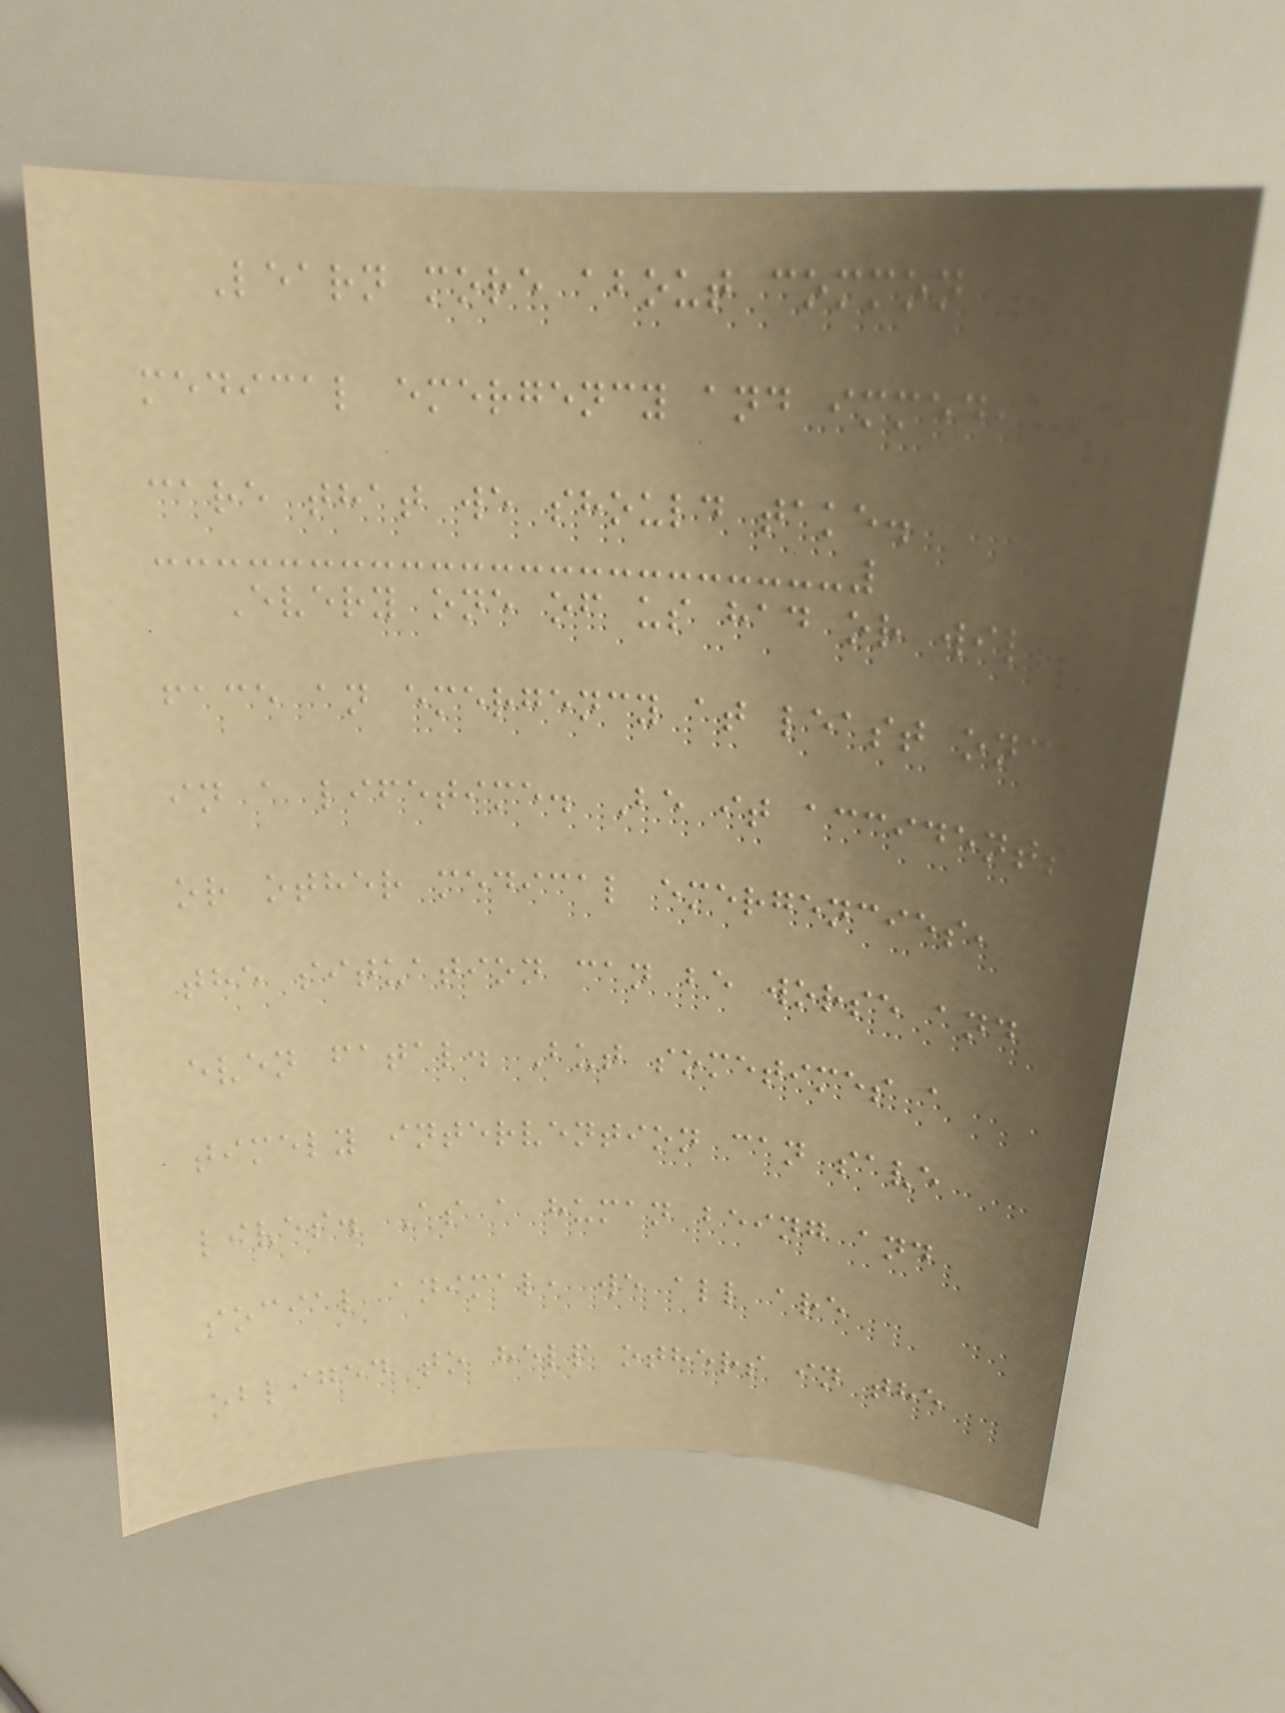Learn more about common
medical emergency and immediate
care that we should take.
Every one of us had or will
face an emergency at least once
in a lifetime. Be it accidents
or other medical emergencies,
the situation can be worse and
even fatal. But sometimes a
timely intervention can save
lives. As a human being and
social animal, we all are
obliged to help others in the
